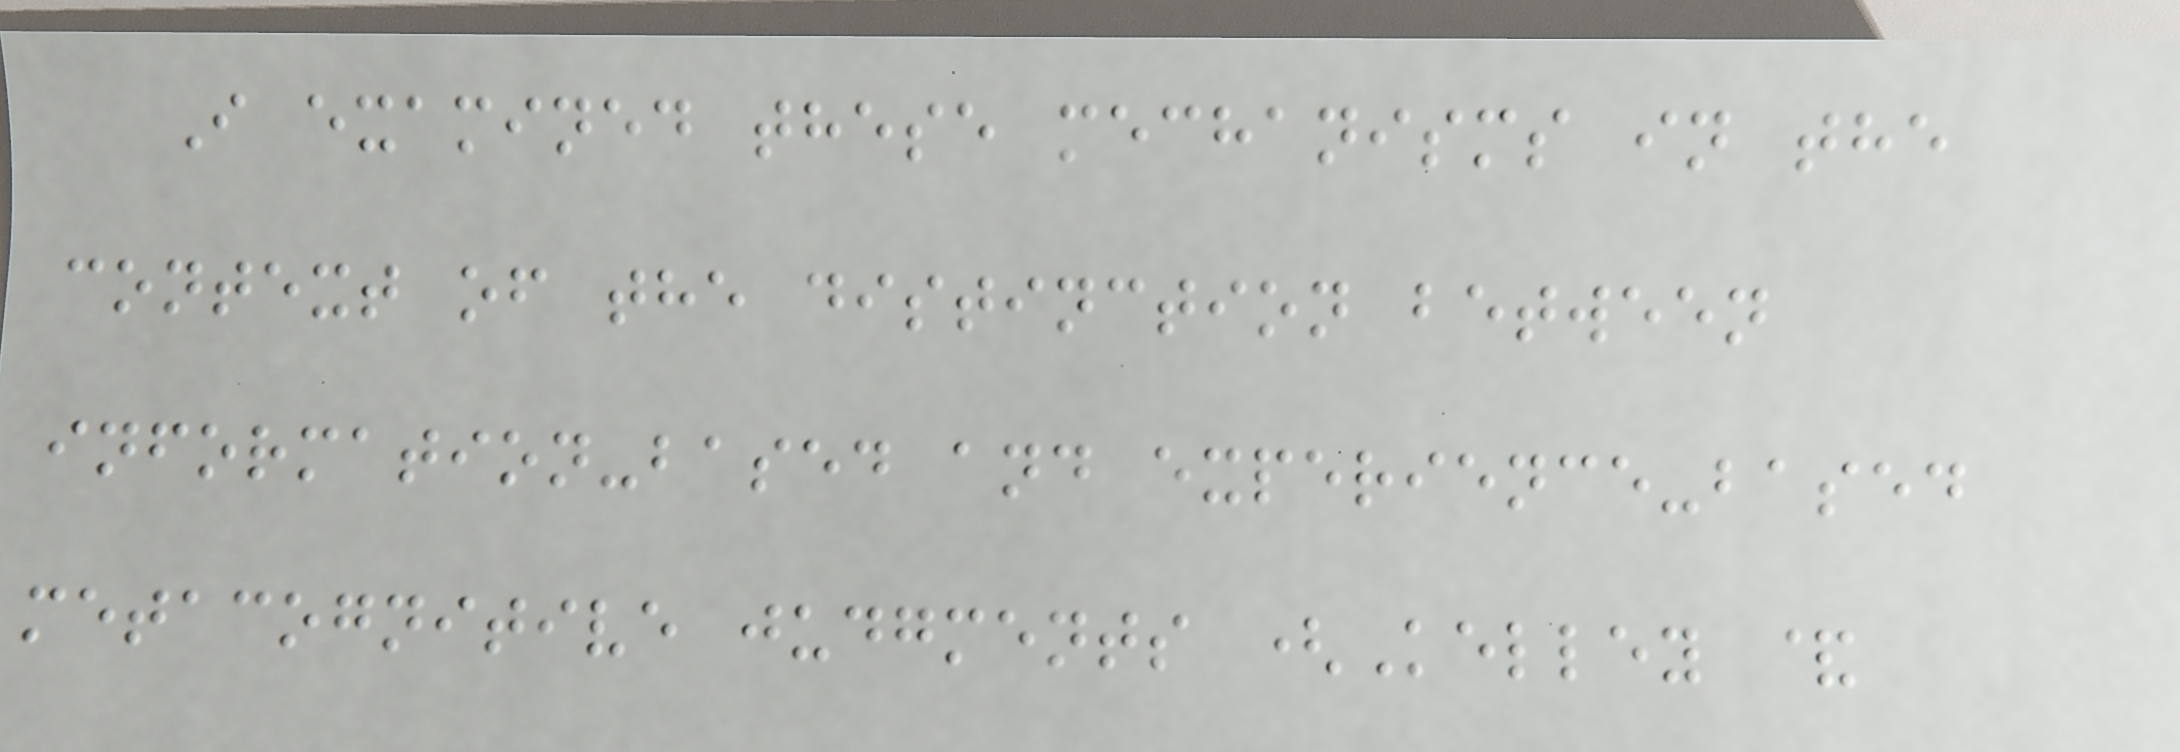I examined these mechanisms in the
context of the distinction between
information-based and experience-based
metacognitive judgments (Kelley &
